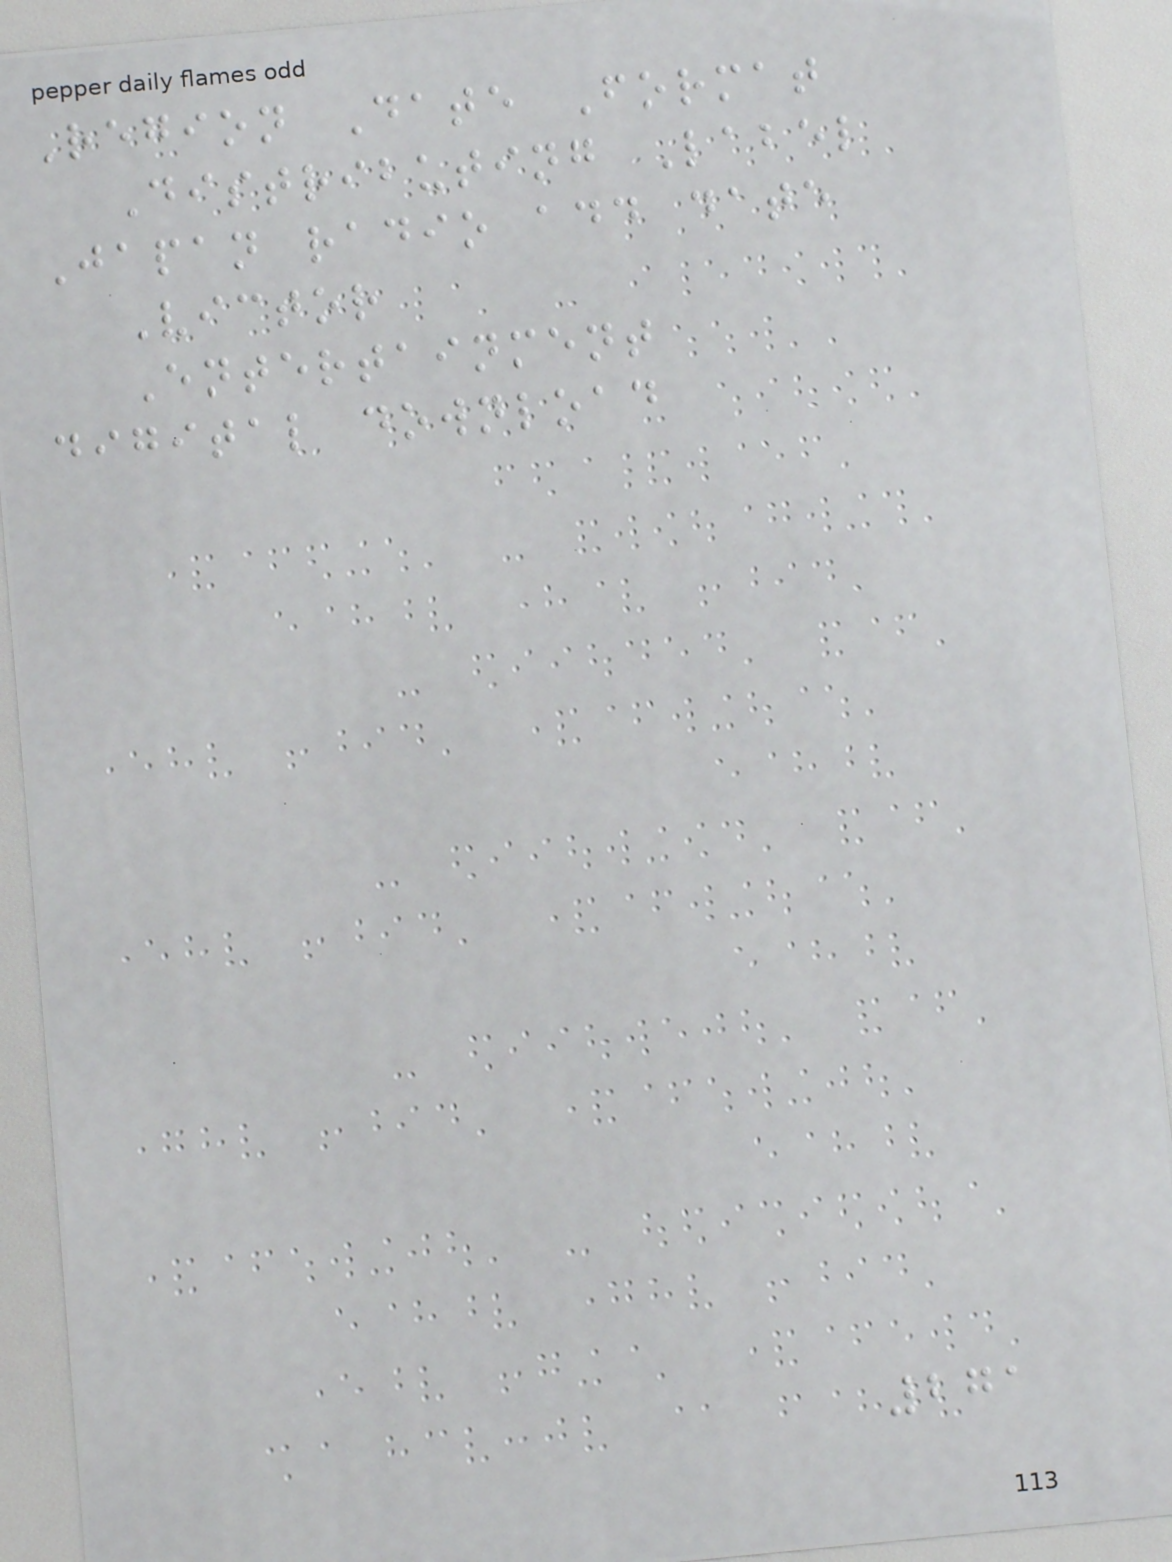Region Date Format
Distributing Label
Japan radio add date
Victor
Entertainment
digital download
271
